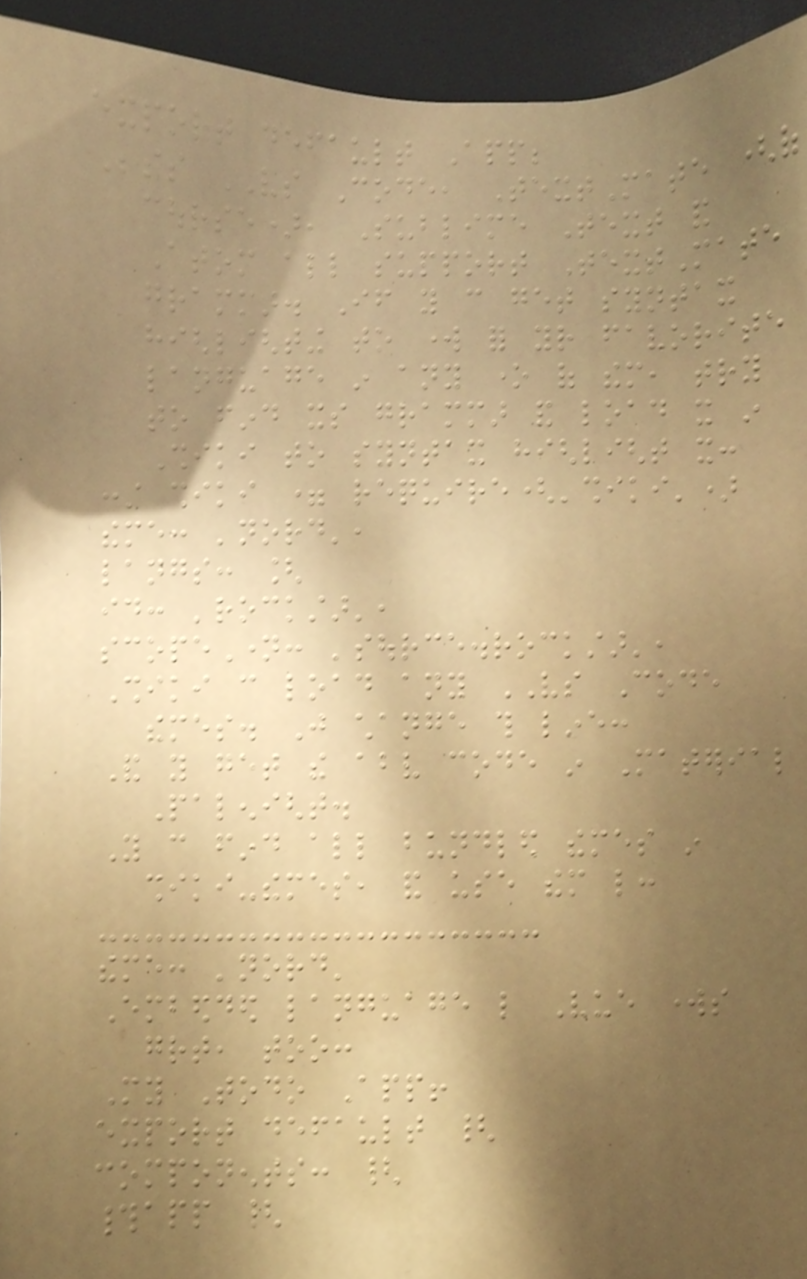export default App;
Besides VS Code, TextMate (of
course), Sublime Text and
Atom all support TextMate
grammar. If you can get syntax
highlighting to work for your favorite
language in any one of them, try
to find its grammar and load it in
Shiki to syntax highlight it:
const shiki = require('shiki')
theme: 'nord',
langs: [
id: 'rockstar',
scopeName: 'source.rockstar',
Shiki can load any VS Code
themes. Just change this line:
And you get the above code in Material
Palenight.
You can find all bundled themes in
shiki-themes, and use them like:
theme: 'nord'
Embedded language like Vue works
great, too:
My Todo App!
export default {
components: {
#app {
